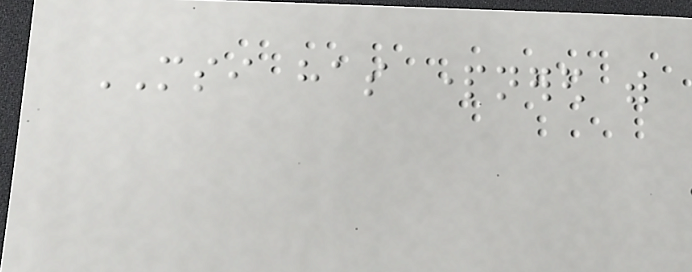MSI has partnered with
